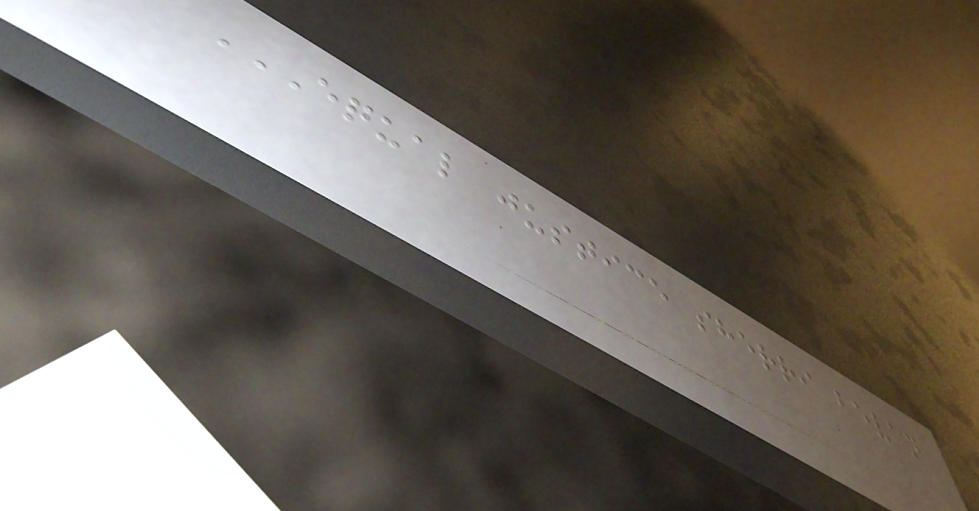EQUAL JUSTICE SHERRI BEVAN
